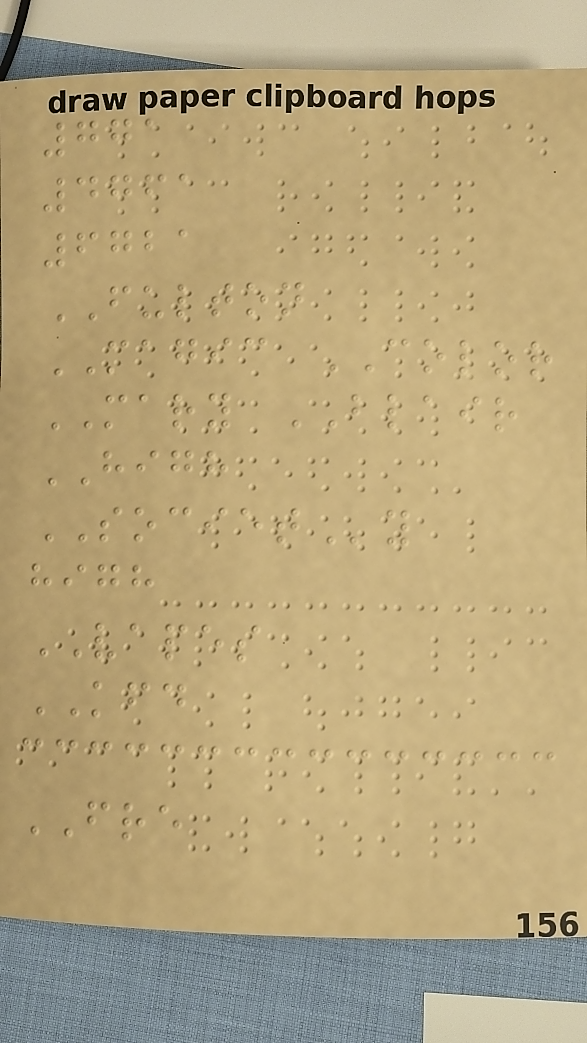771
4761
6721
FULTON
MAGIC COLOR
MARY BLAIR
HIGH
SOCIETy
high
VAPES
KFD
FRE
